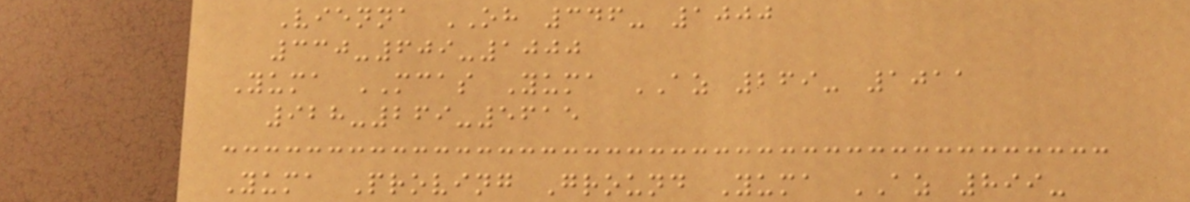Vienna OH 346- 1000
330-609-1000
Yuma MCAS Yuma AZ 269- 1011
928-269-5615
Yuma Proving Ground Yuma AZ 899-
